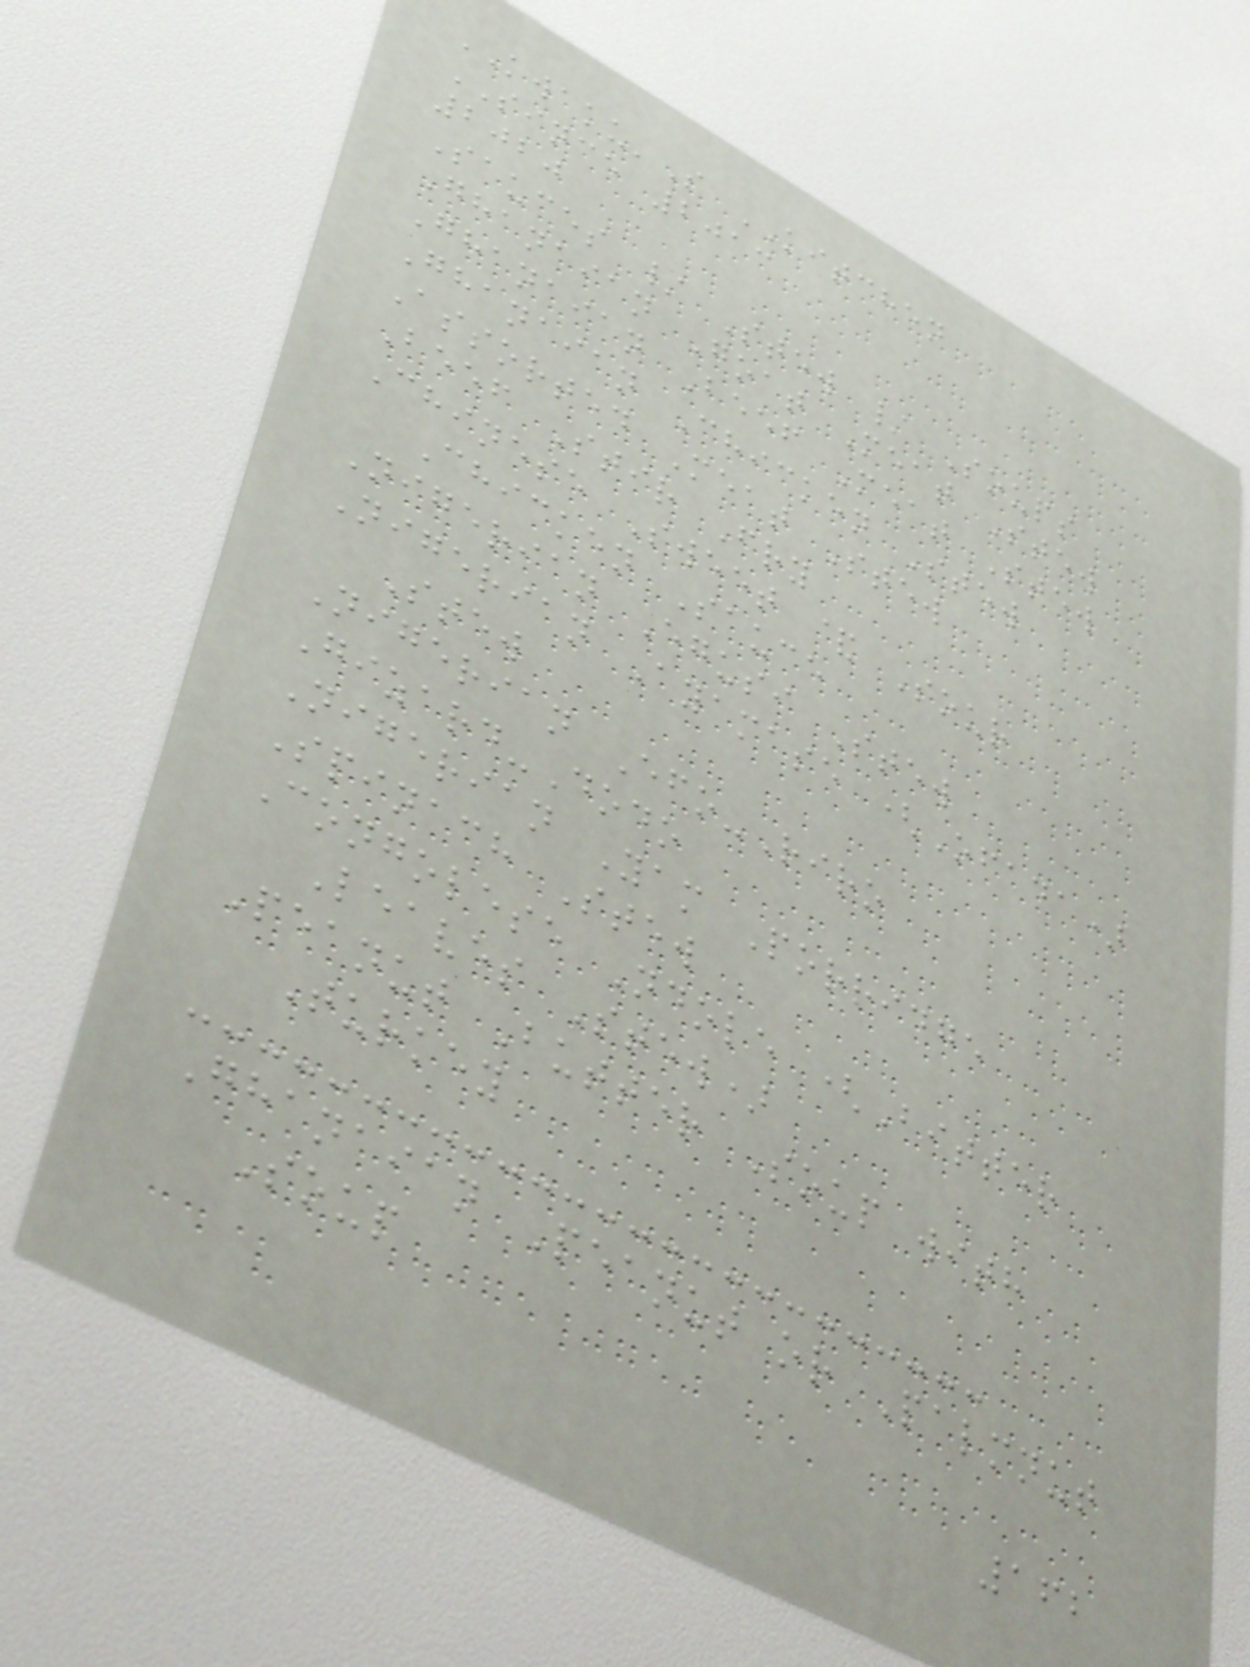KWAKU'S KITCHEN
SINCE 2013
2020
Sauces / Stew / Soups
Ghanaian Goat Meat Stew
Ghanaian Beef Meat Stew
Ghanaian Chicken Stew
Assorted Meat Stew
Beef Stir Fry
Chinese Sweet & Sour
Chicken Sauce
Nigerian Egusi Stew
Nigerian Ayamase (Ofada)
Stew
Nigerian Efo-Riro
Gizard-Dodo
Nigerian Yam Porridge
Spinach Stew
Congolese Ndole (Bitter
Leaves Stew)
Peanut Butter Soup with
Turkey
Ghanaian Peanut or Palmnut
Soup
162
